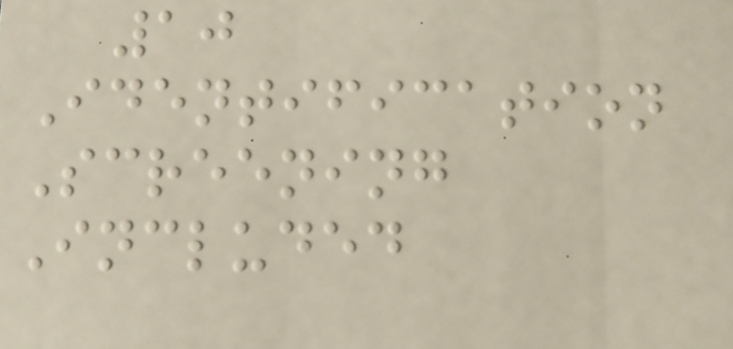10
Identification
Screening
Included
